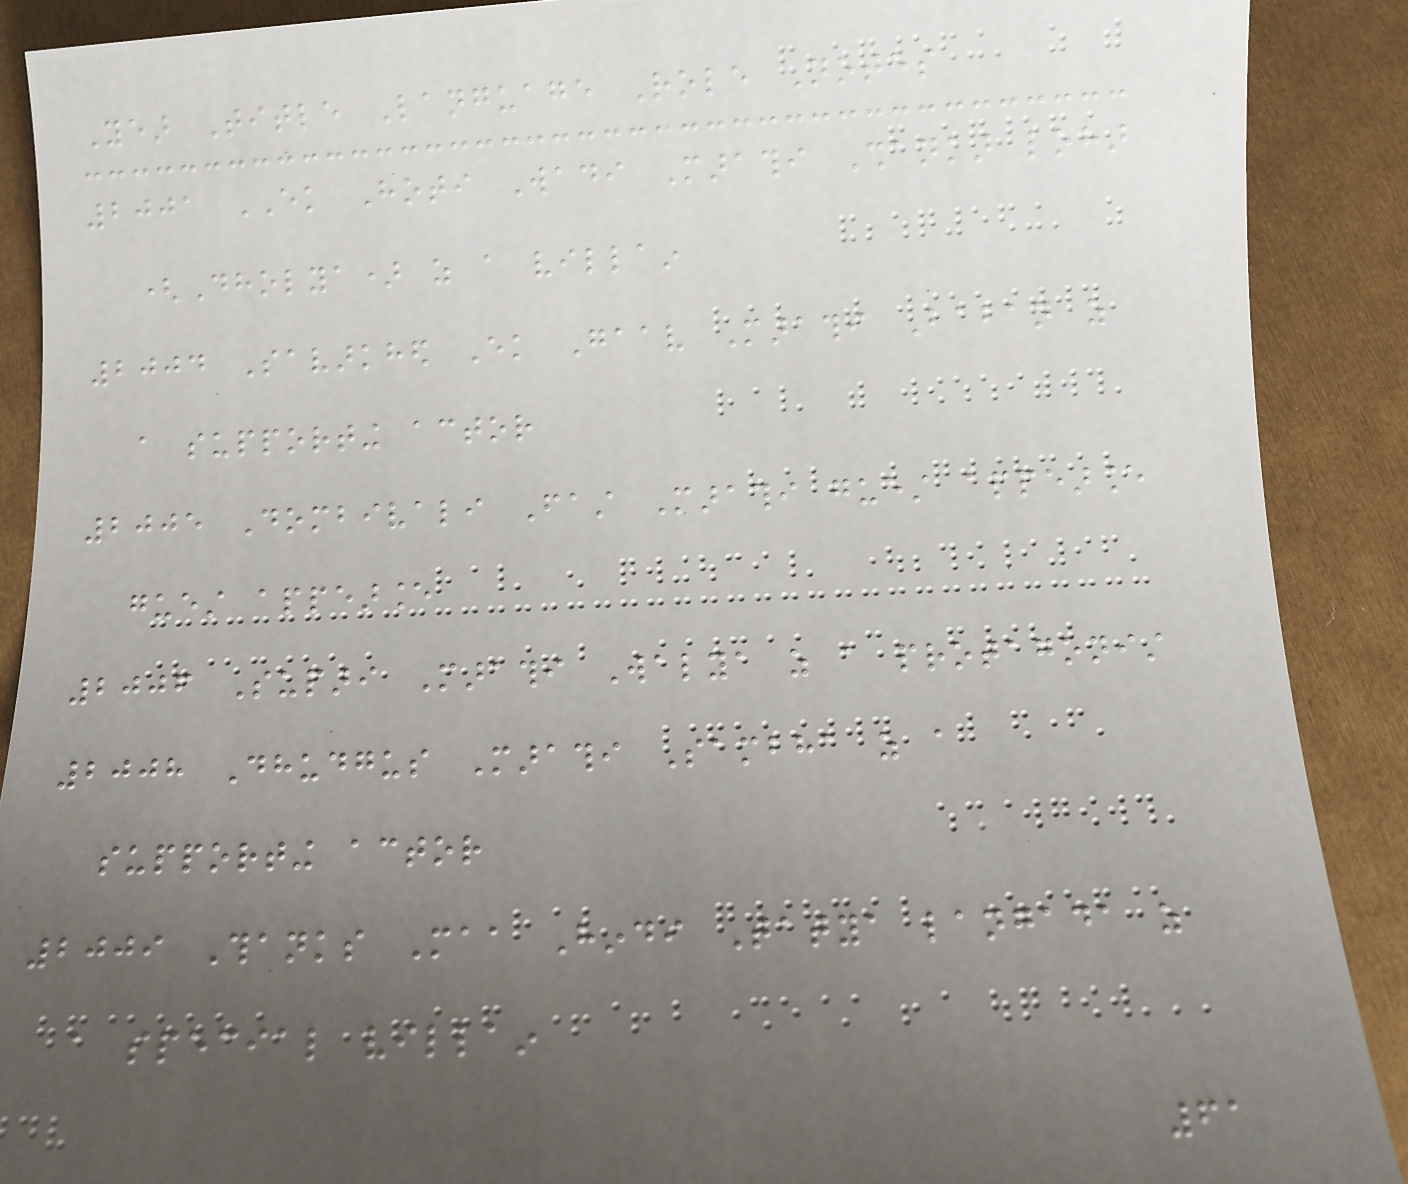Year Title Language Role Notes
2001 EK Hoti Wadi Marathi Shankar lohar
(Dholya) as a villain
2004 Savarkhed Ek Gaav Marathi Baban as
a supporting actor
2005 Dombivali Fast Marathi guest appearance
guest appearance
2006 Supari Marathi Walya as a protagonist
2008 Dhudgus Marathi Sambha as a
supporting actor
2009 Thanks Maa Hindi Tatya langada as
a special villain
61
